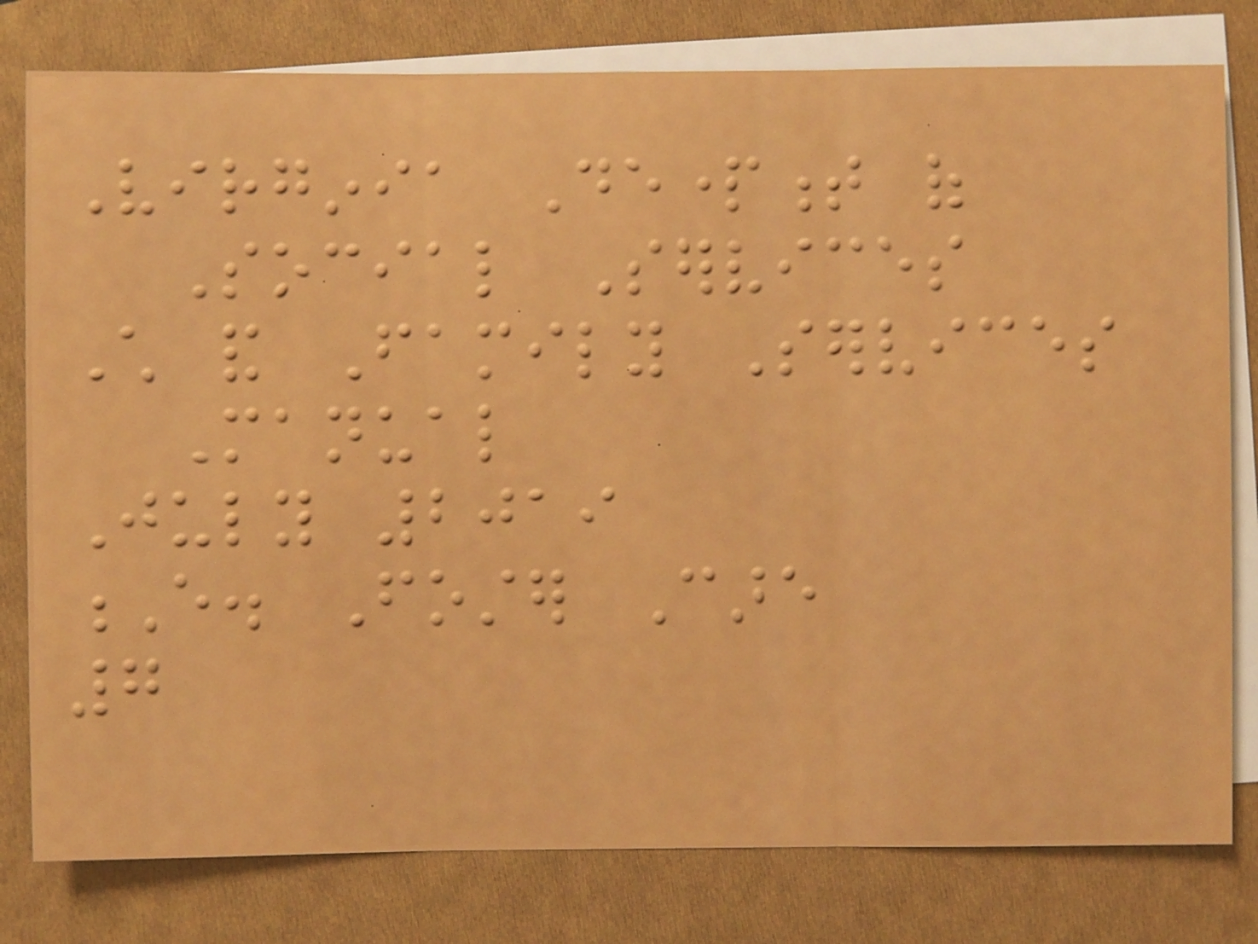Virginia Department of
Social Services
Child and Family Services
Manual
July 2019
E. Foster Care
7
